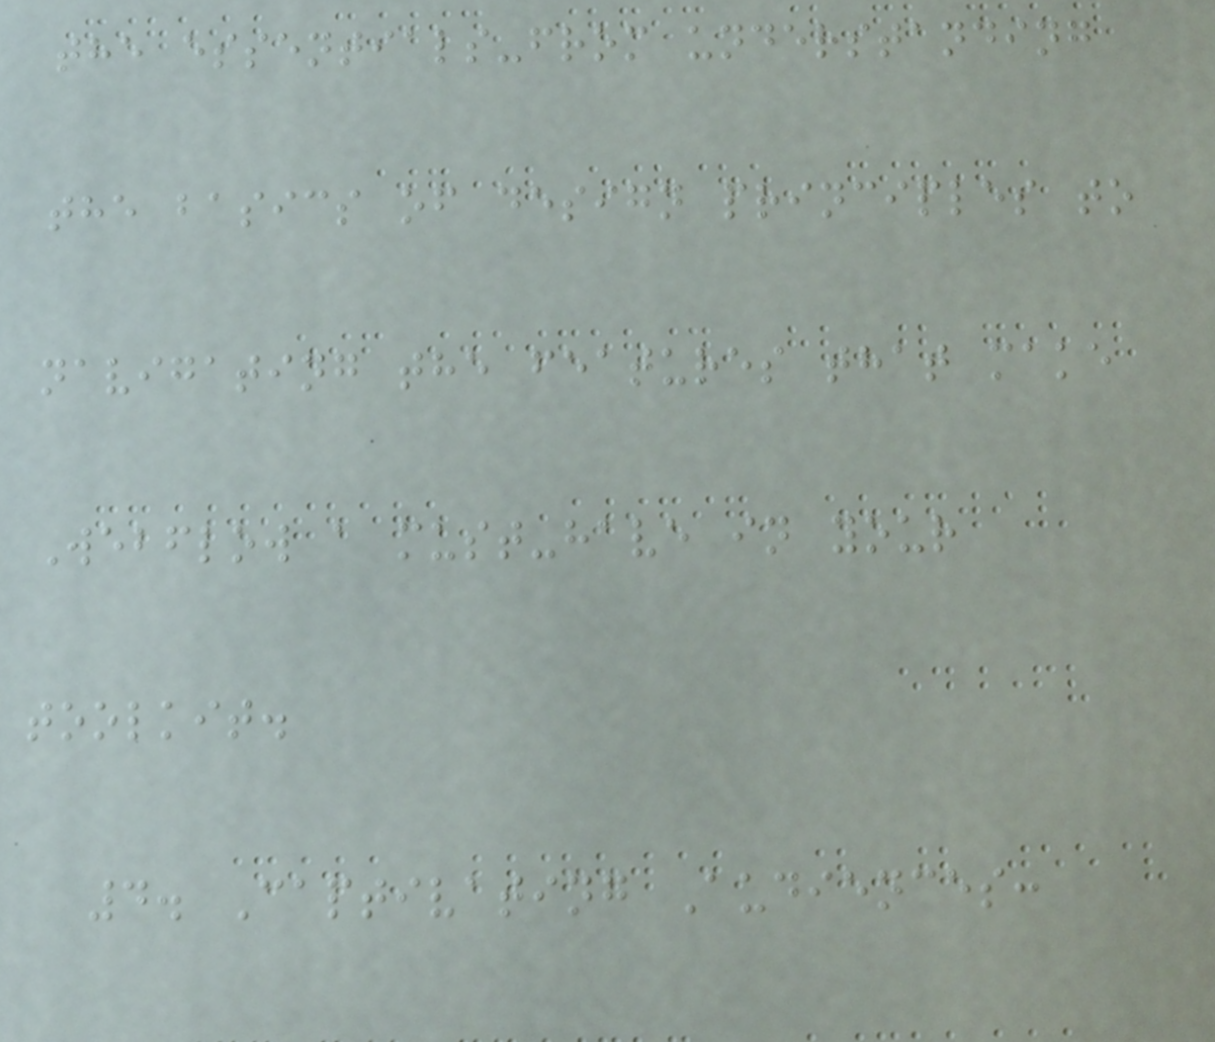the essentials-from understanding
the basics of design principles to
navigating the features that make
Webflow a must-have in your
toolkit.
4. Captivating Audiences:
